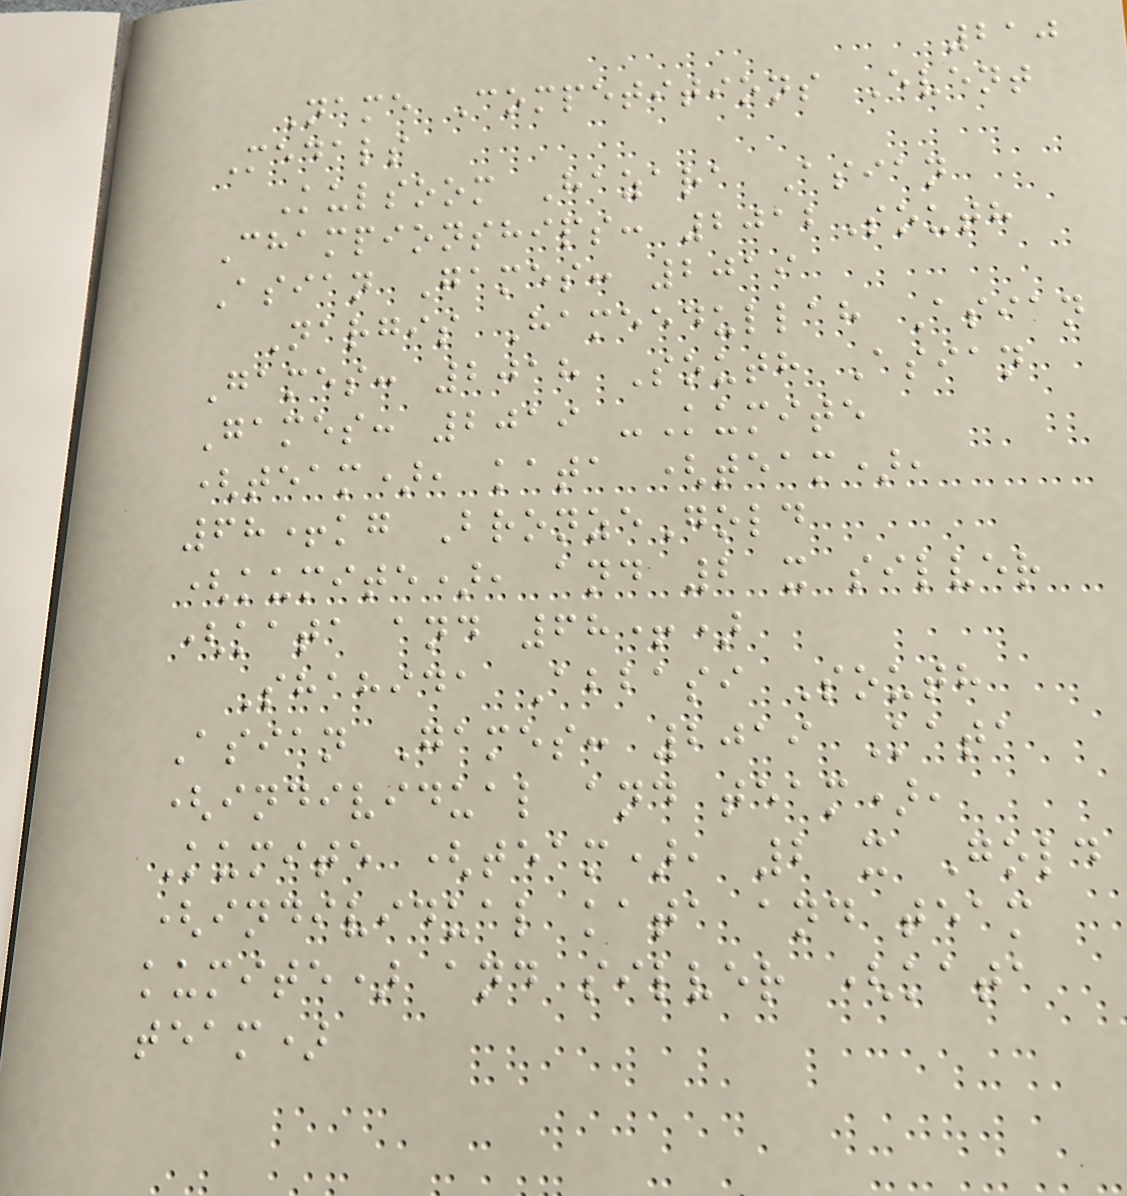210
Name Competitions Event
Medals
Kulsoom Hazara Asian
Championships: 2012South
Asian Games: 2019
Nargis Hameedullah Asian
Games: 2018 South Asian
Games: 2019 -Kumite
(team), kata (team),
68+kg BronzeGold
(kumite), and 2 x silver
(kata and 68+)
Shahida Abbasi South
Asian Games: 2019 Kata
(individual and team),
Kumite (team), 2 x Gold
(individual kata and team
kumite) and silver (kata
team)
